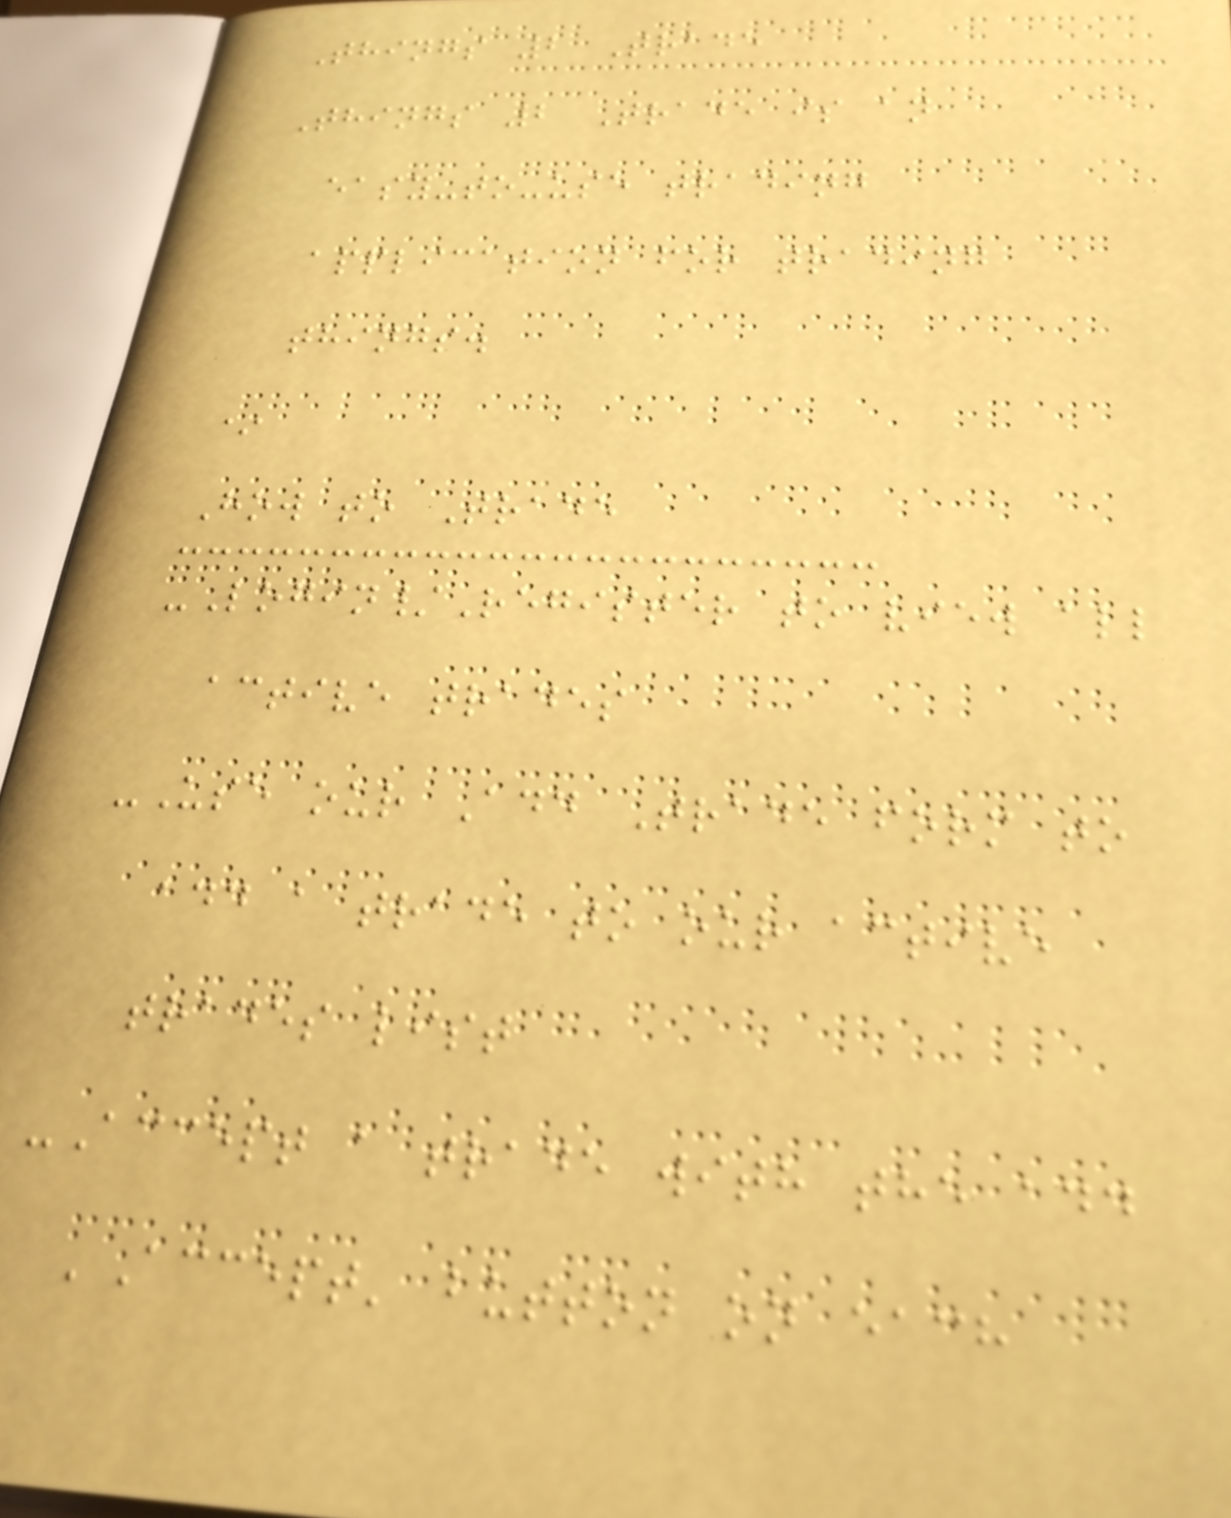Things 2 Trade
Things 2 Trade is an
easy-to-use trading
application for trading
things.
*
How to Trade
-Login/Register to view all
active trades
-Use our Add Trade form to
add a trade to our active
trades list
-Accept a trade with the add
'Accept' button on each
